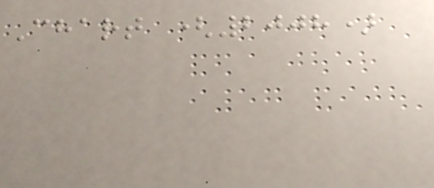Chart (2008)
